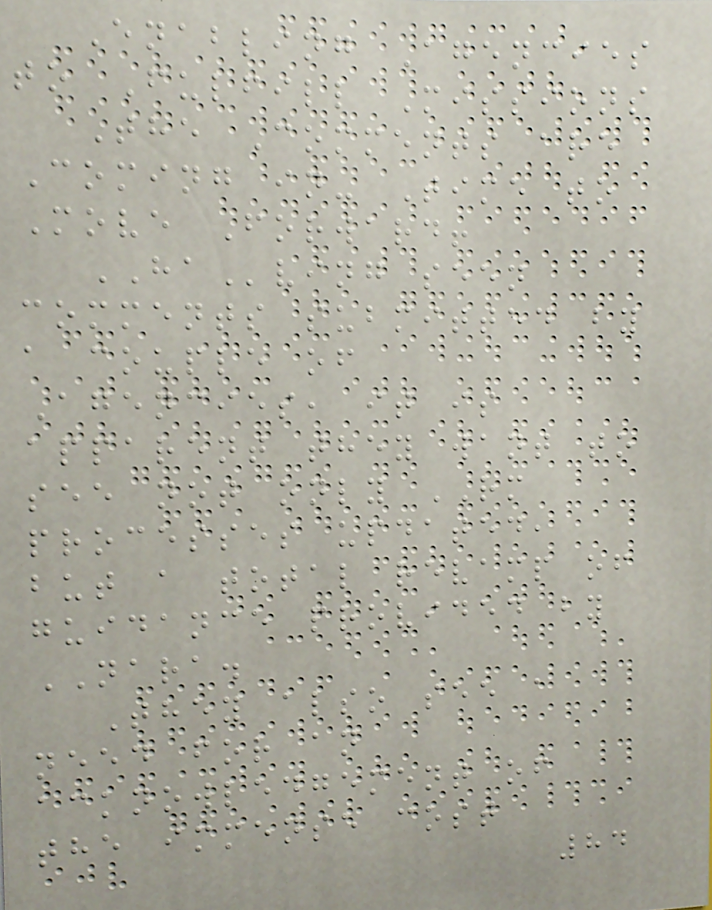Enabling Agencies
to Fulfill Missions
The Comments are
Coming in- Time to
Move Forward!
HAving seen
comments submitted by
a couple of
Agencies, it is
apparent they want to
see not only RM
processes updated,
but a total revamp of
guidance provided by
NARA.
They also see a
need for an
acknowledgement of
the immense cost
84
